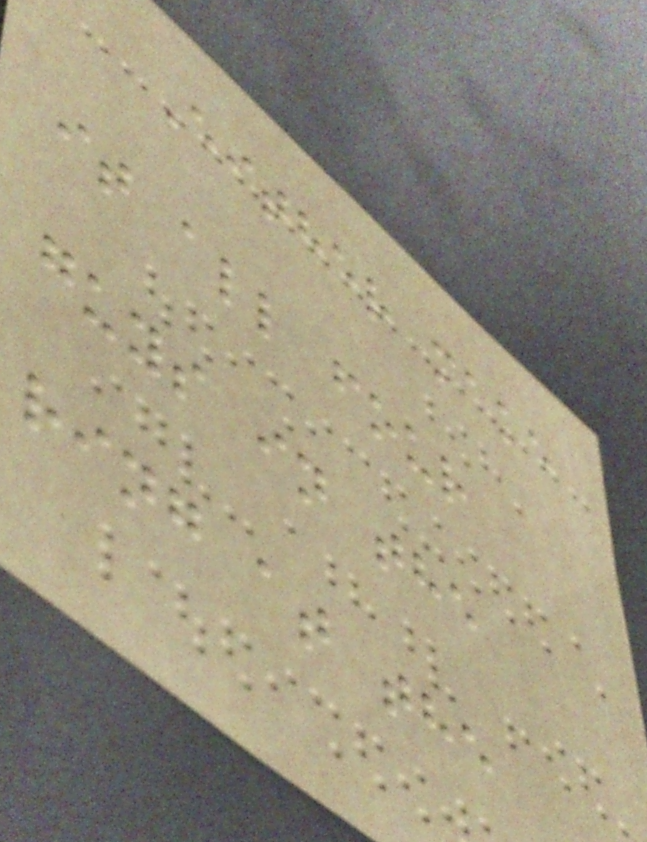Either make
it all four
guys in the
ring at the
